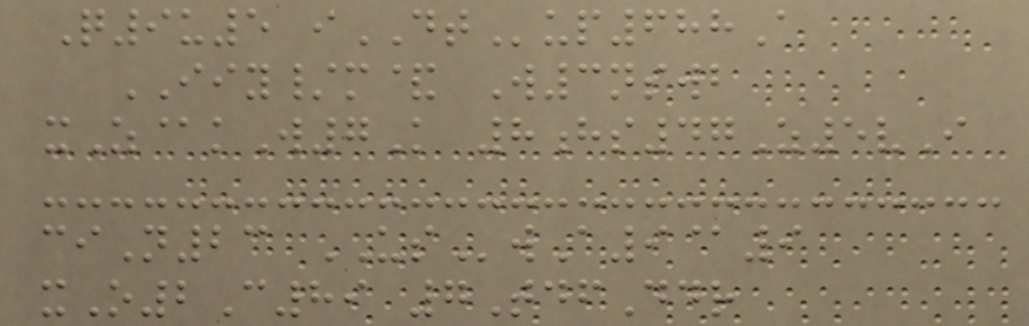Q9u5 iDTup688A
IIY/m& W3nswb
xZ@kW7K 8hs47Z5vI
ciN23 USwA9@9
xO2C89 7TdfDdr
